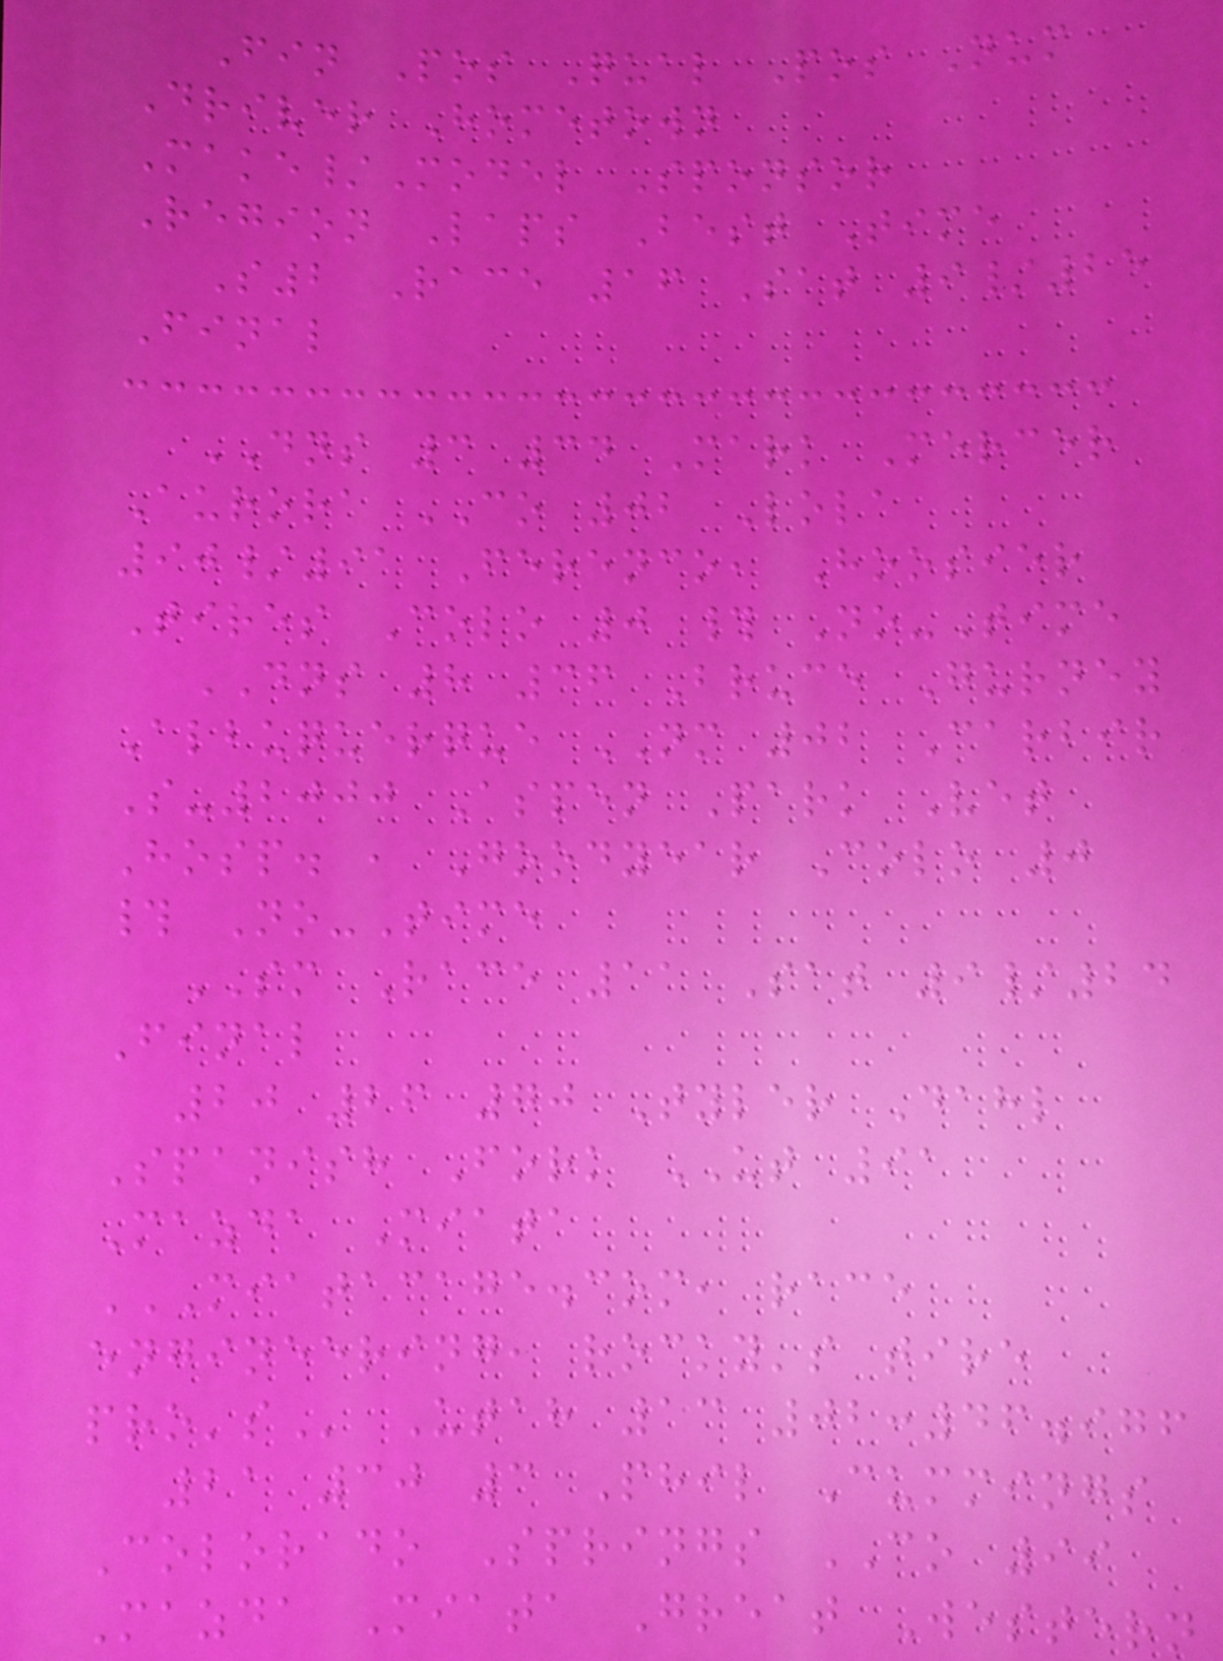Fin Pos Qual Pos Num
Driver Hometown
Make/Model Sponsor
Region Laps Best Time
S2 Race 16 Sat 9/25
Final
DNS 3 34 Mark Mercer
Aurora CO 02 Lola
90/91 Ferenco, Hoosier
Tires Colo 0 # No-Time
DNS 8 36 Bruce Gurney
Albuquerque NM 02 Carbir
S-2000 Aspen Park Vet
Hosp. , Goodyear Colo 0
# No-Time
SM Race 11 Sat 9/24
Final
20 26 70 Tyler Dahl
Spanish Fork UT 91
Mazda Miata
MIATACAGE.COM, RACE
ENGINEERING, ROCKY'S TIRE
PRO'S Utah 13 02:46.976
21 30 3 Phil Cummings
Colorado Springs CO 99
Mazda Miata Great Western
